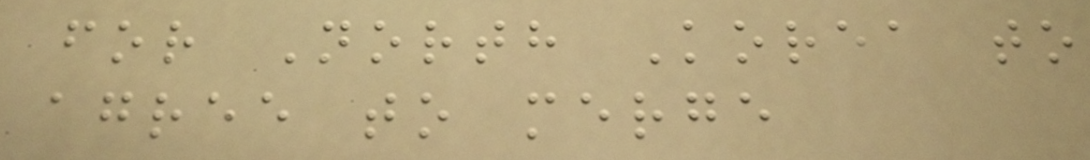for North Korea to
agree to merge
